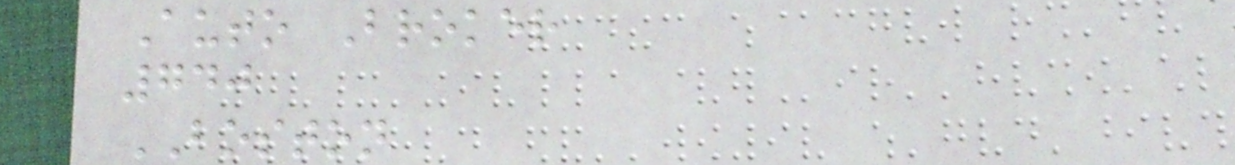Auto Broker
740
BOSTON
